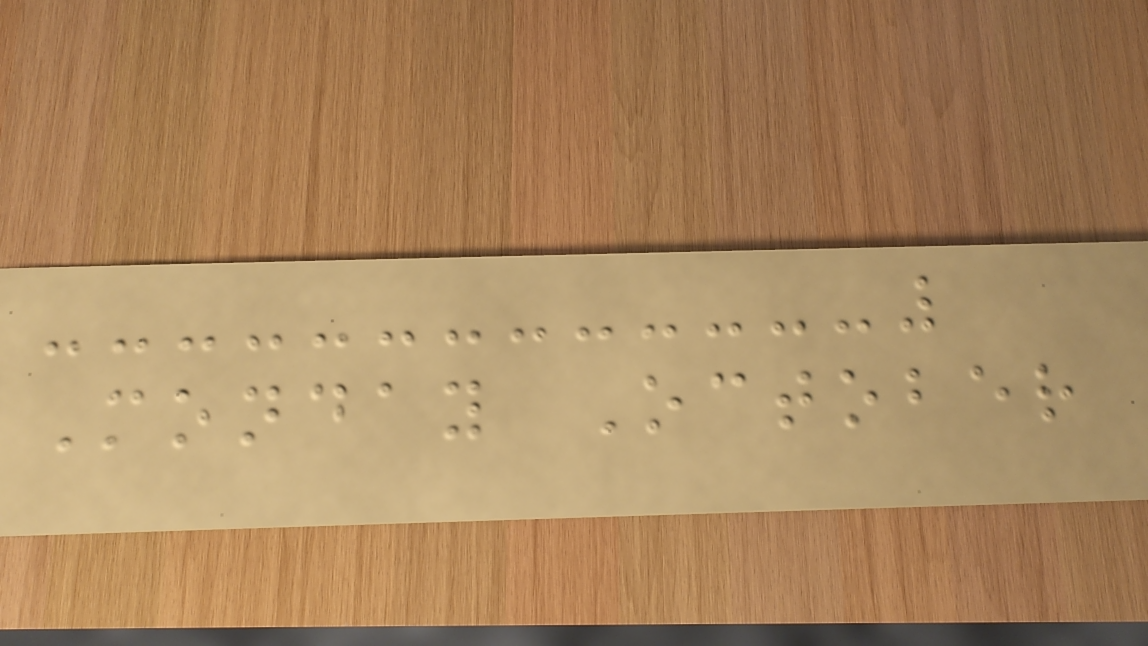Monday October
